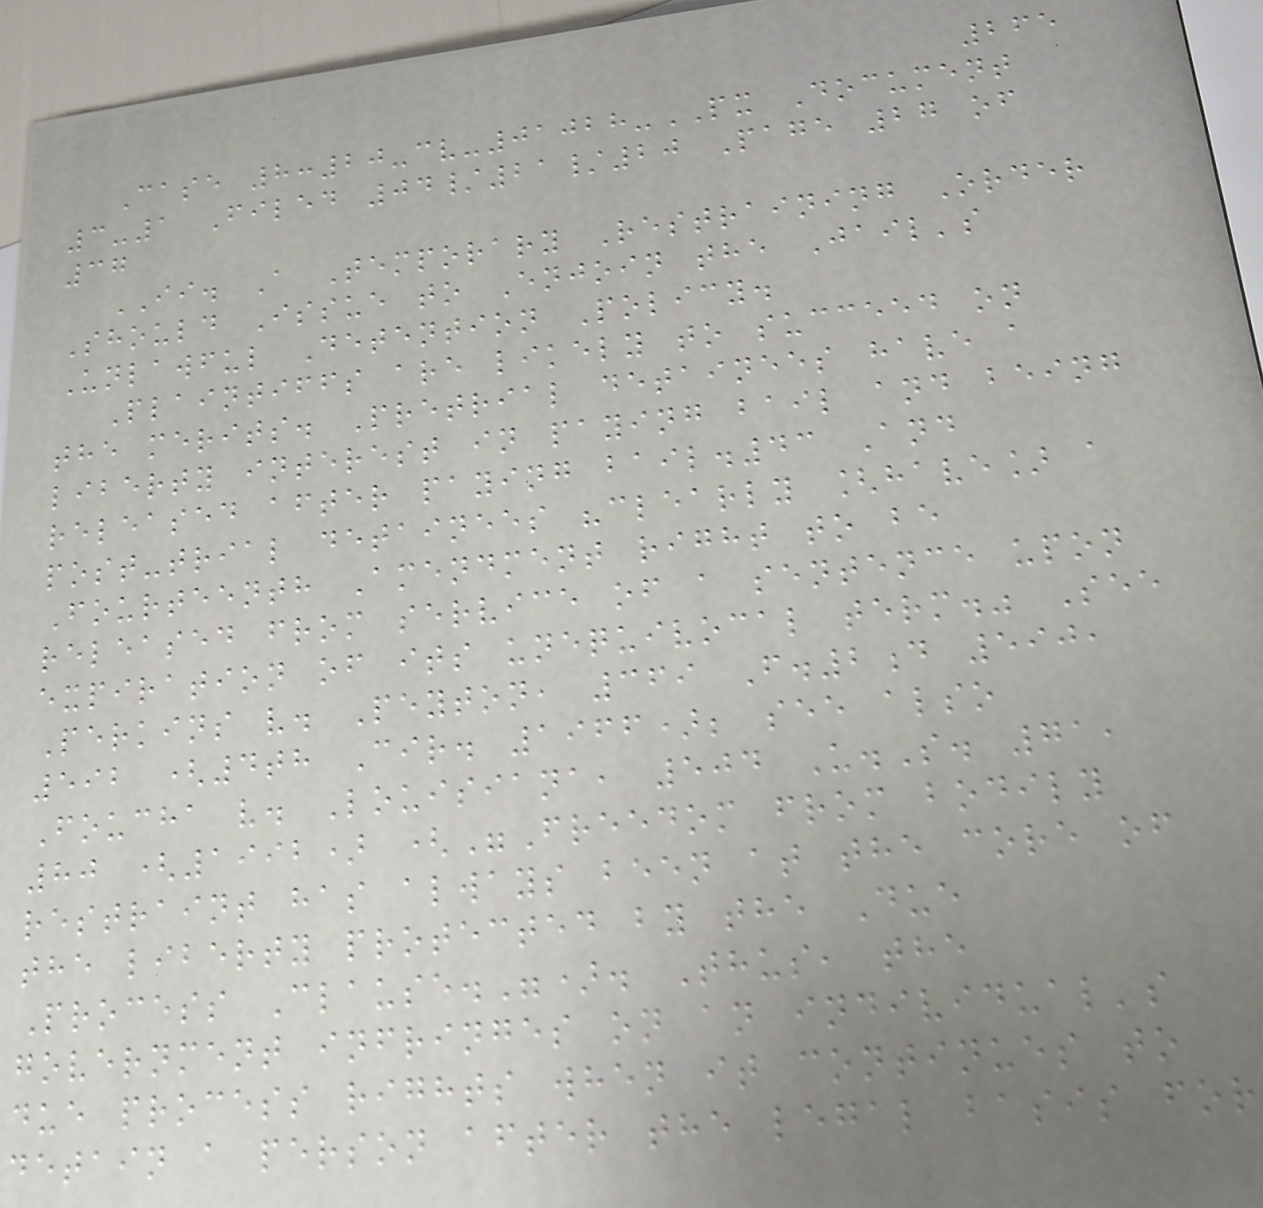265
Case 8:20-cv-01028-PX Document
3-1 Filed 04/21/20 Page 27 of
37
II. A Temporary Restraining Order
Should Issue to Enjoin the Jail's
Unlawful Detention Policy.
Plaintiffs are likely to succeed on
the merits. Pretrial detainees have a
liberty interest in paying bail and being
released after paying bail.43 And
post-trial detainees "clearly [have] a
Fourteenth Amendment right to be
released from service of a sentence upon
expiration of its unequivocal term." See
Perkins v. Peyton, 369 F.2d 590,
592 (4th Cir. 1966); see also
Foucha v. Louisiana, 504 U.S. 71,
80 (1992) ("Freedom from bodily
restraint has always been at the core of
the liberty protected by the Due
Process Clause."). Thus, the
government infringes on an individual's
due process rights when it continues to
detain a person after the legal basis for
